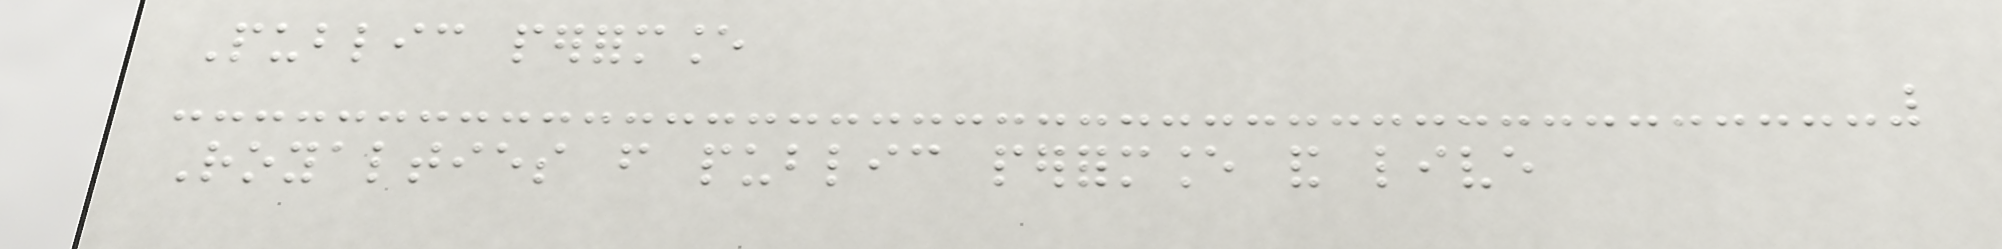Public performance
Royalties from public performance and live
